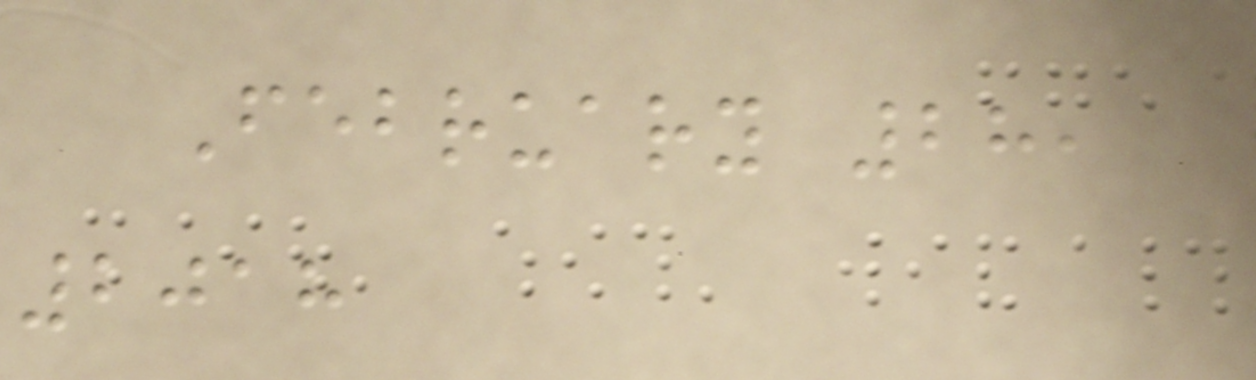February 28,
2018
